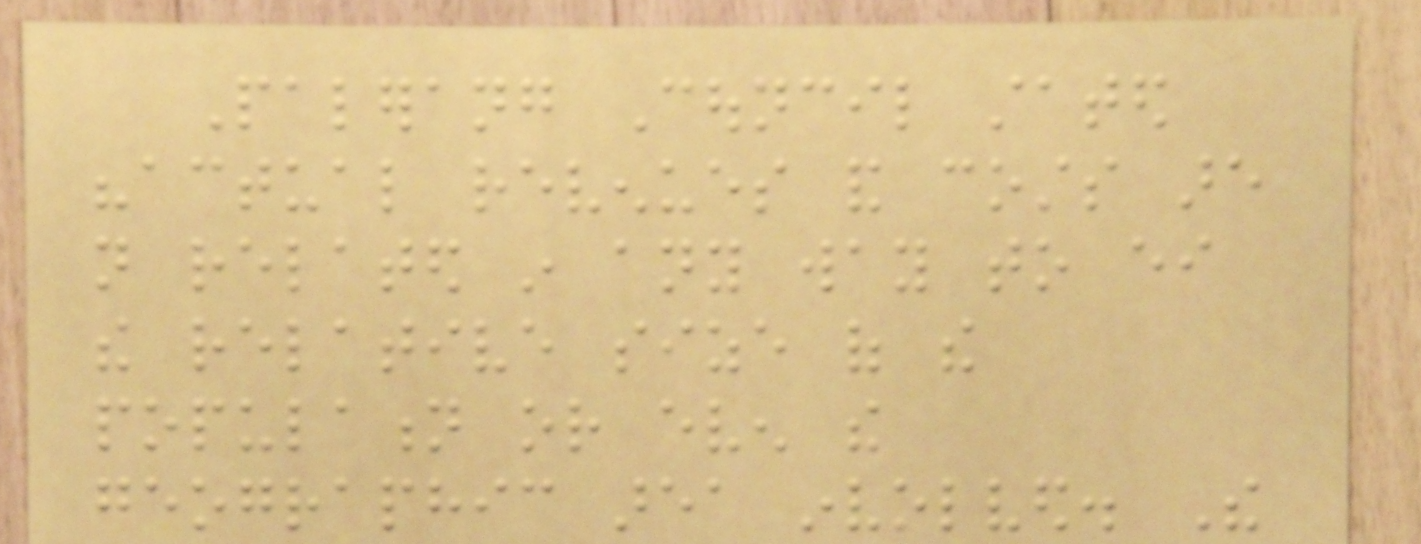Palerang Council stated
"actual revenues and costs are
not related in any way to either
the relative size of the
population or even the
geographic area involved. The
